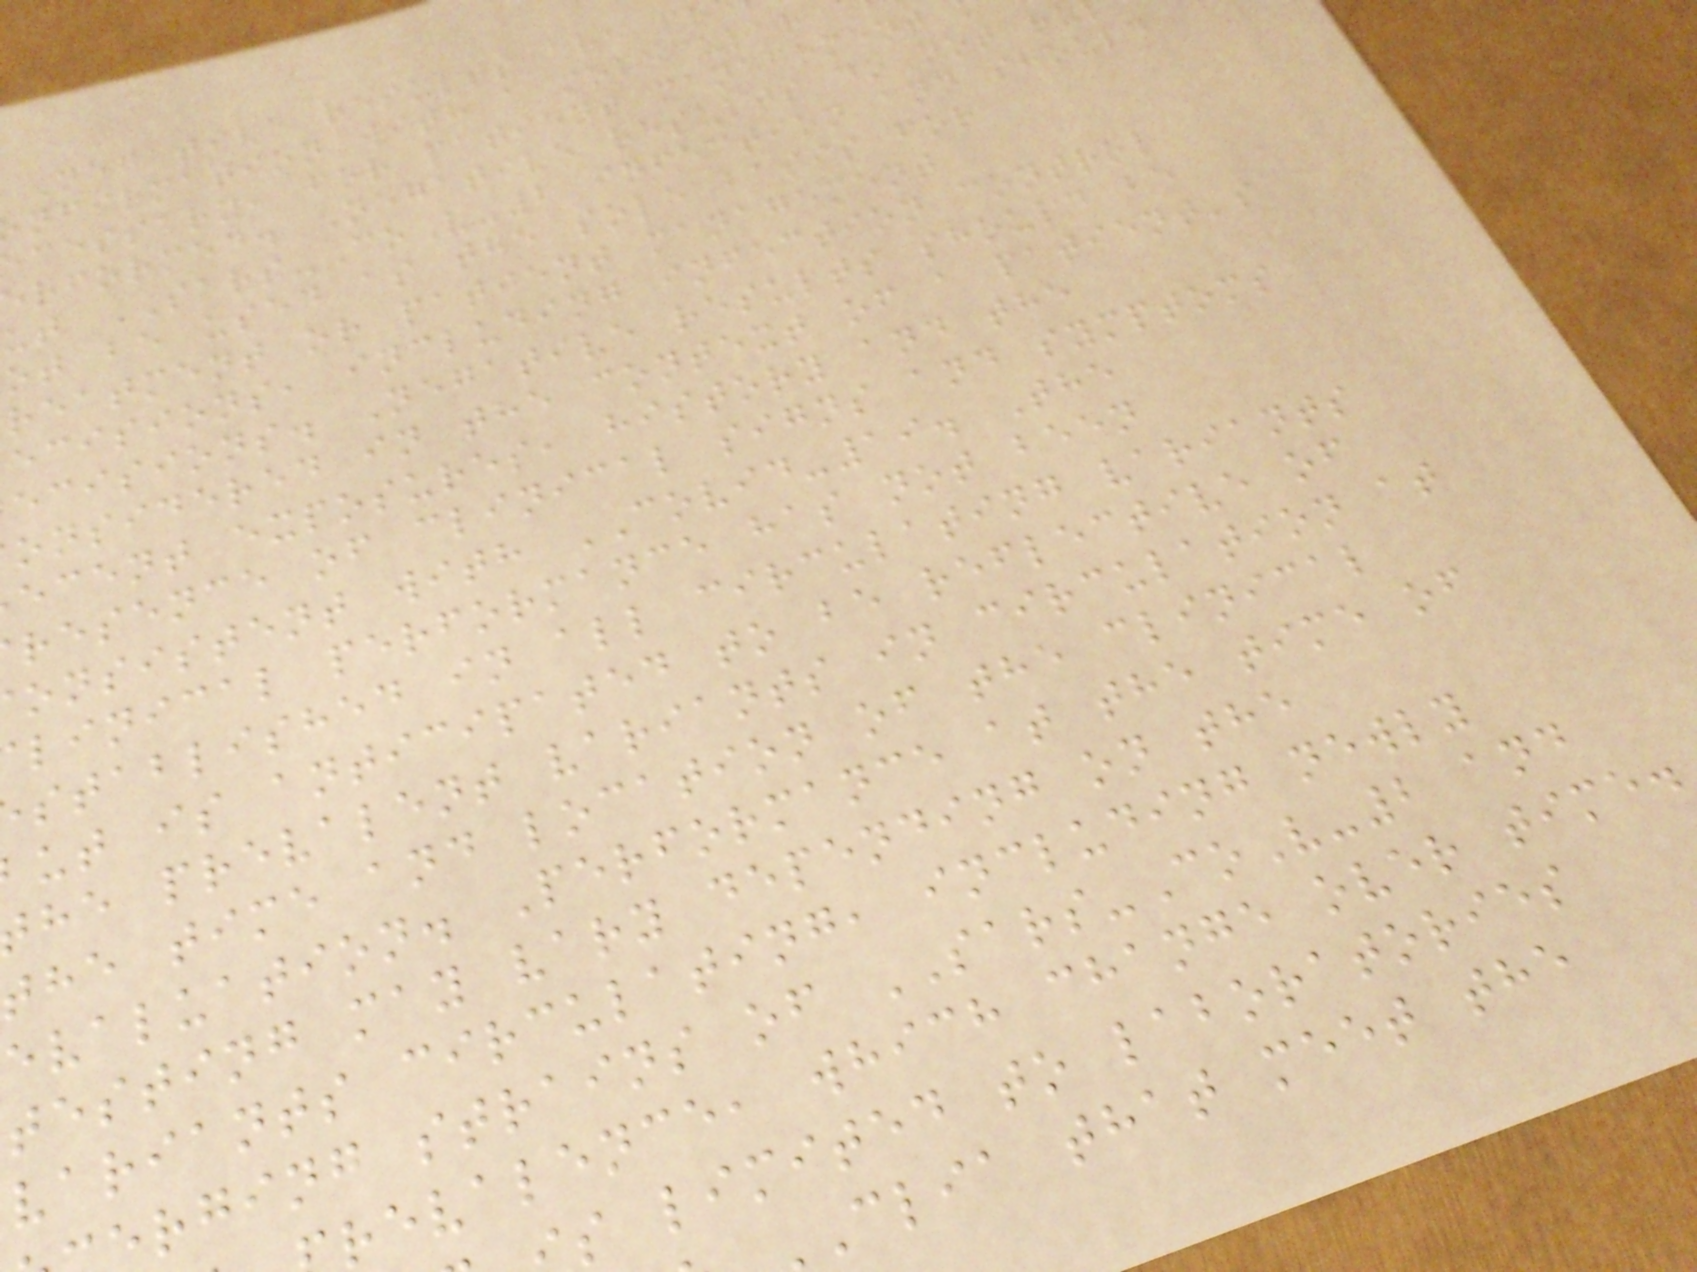Negative results are pr
nfirmation with a molecular
cessary, for patient management
erformed. Negative results do not ru
ut SARS-CoV-2 infection and should
ot be used as the sole basis for
reatment or patient management
ecisions, including infection control
ecisions. Negative results should be
onsidered in the context of a patient's
ecent exposures, history and the
resence of clinical signs and symptoms
onsistent with COVID-19. The
linical performance has not been
stablished in all circulating variants
ut is anticipated to be reflective of
he prevalent variants in circulation at
the time and location of the clinical
evaluation. Performance at the time of
testing may vary depending on the
variants circulating, including newly
rging strains of SARS-CoV-2 and
revalence, which change over time.
s limited to laboratories
clia that meet the
